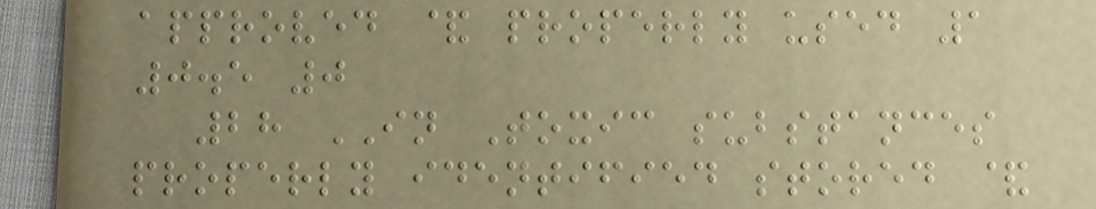approved & properly used 1
0.5 0
28 IN Toxic substances
properly identified stored &
